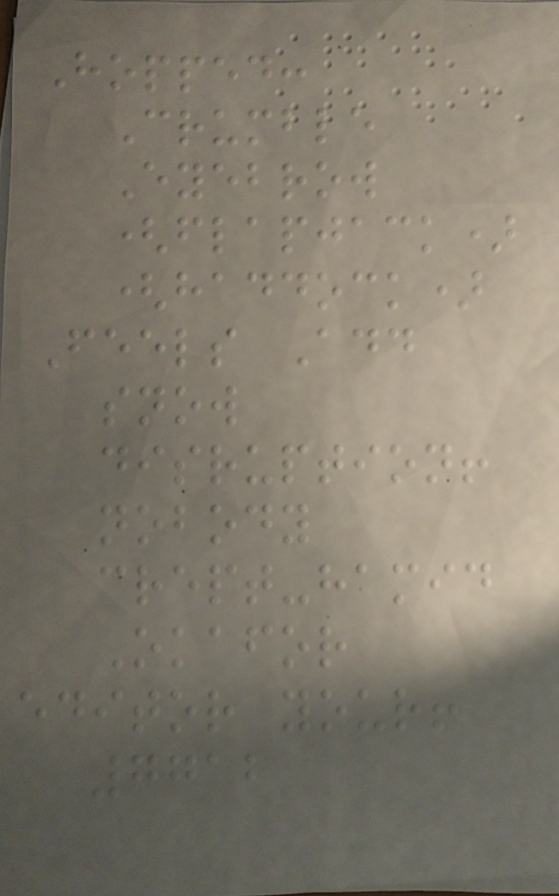Hopped:
Crumble
Eyebrow
(flapjack)
(haddock)
Feels Add
snow
disruption!
nobody
crept-hamid
Okafor
editor your!
7712
